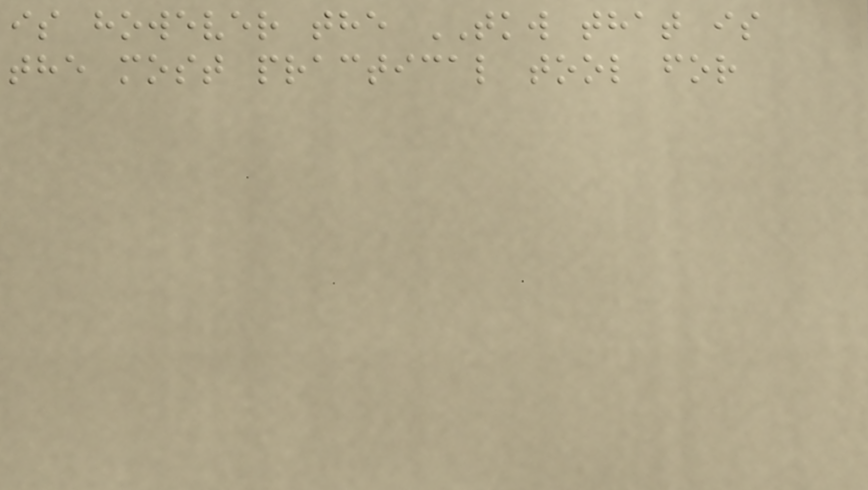is however the TKW that is
the most practical tool for
